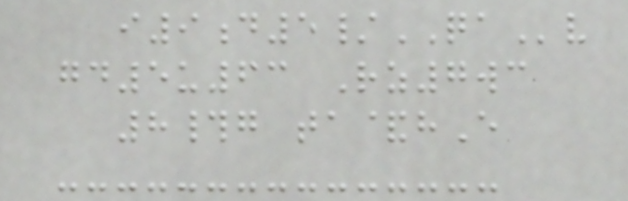i9d5/QAv
gd5u63 Rz7wc
8#g ta&hE
